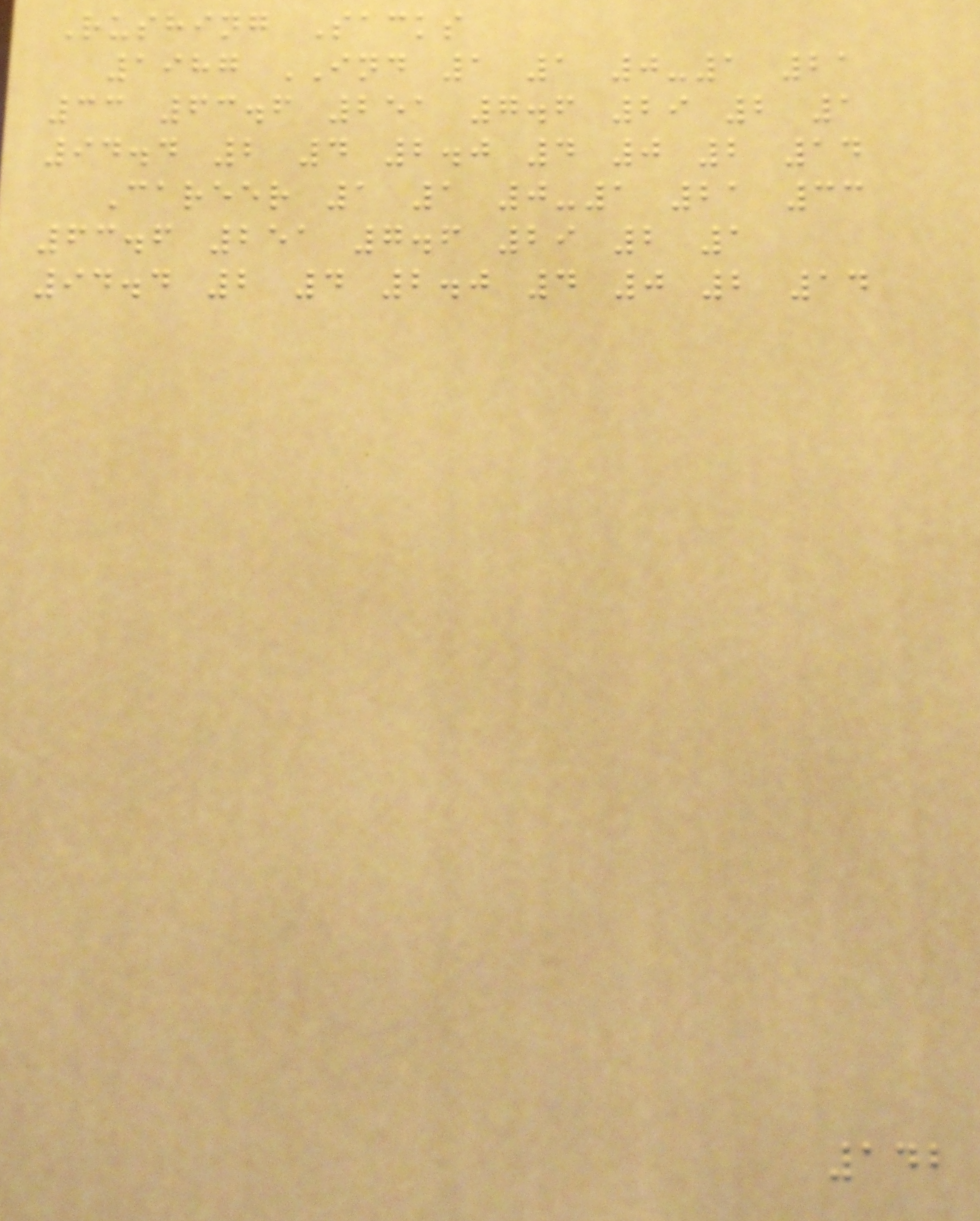Rushing Sacks
1987 IND 1 1 0-1 21
33 63.6 251 7.6 29 2 1
94.4 2 4 2.0 4 0 2 14
Career 1 1 0-1 21 33
63.6 251 7.6 29 2 1
94.4 2 4 2.0 4 0 2 14
142
